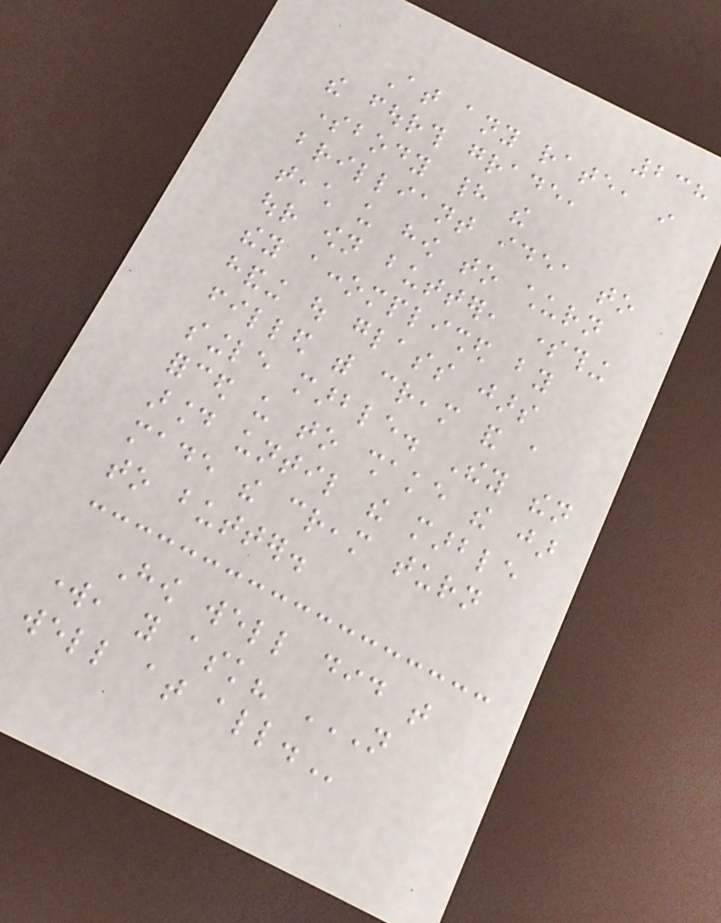238
At any rate, in
the fourth grade,
somebody had the
brilliant idea to
teach us how to churn
our own butter, something
they accomplished by
handing out glass jars
filled with cream and a
single marble. They then
forced us to shake the jar
around until the marble
made the cream turn
to butter.
How well did that
work, you ask? NOT
WELL AT ALL.
